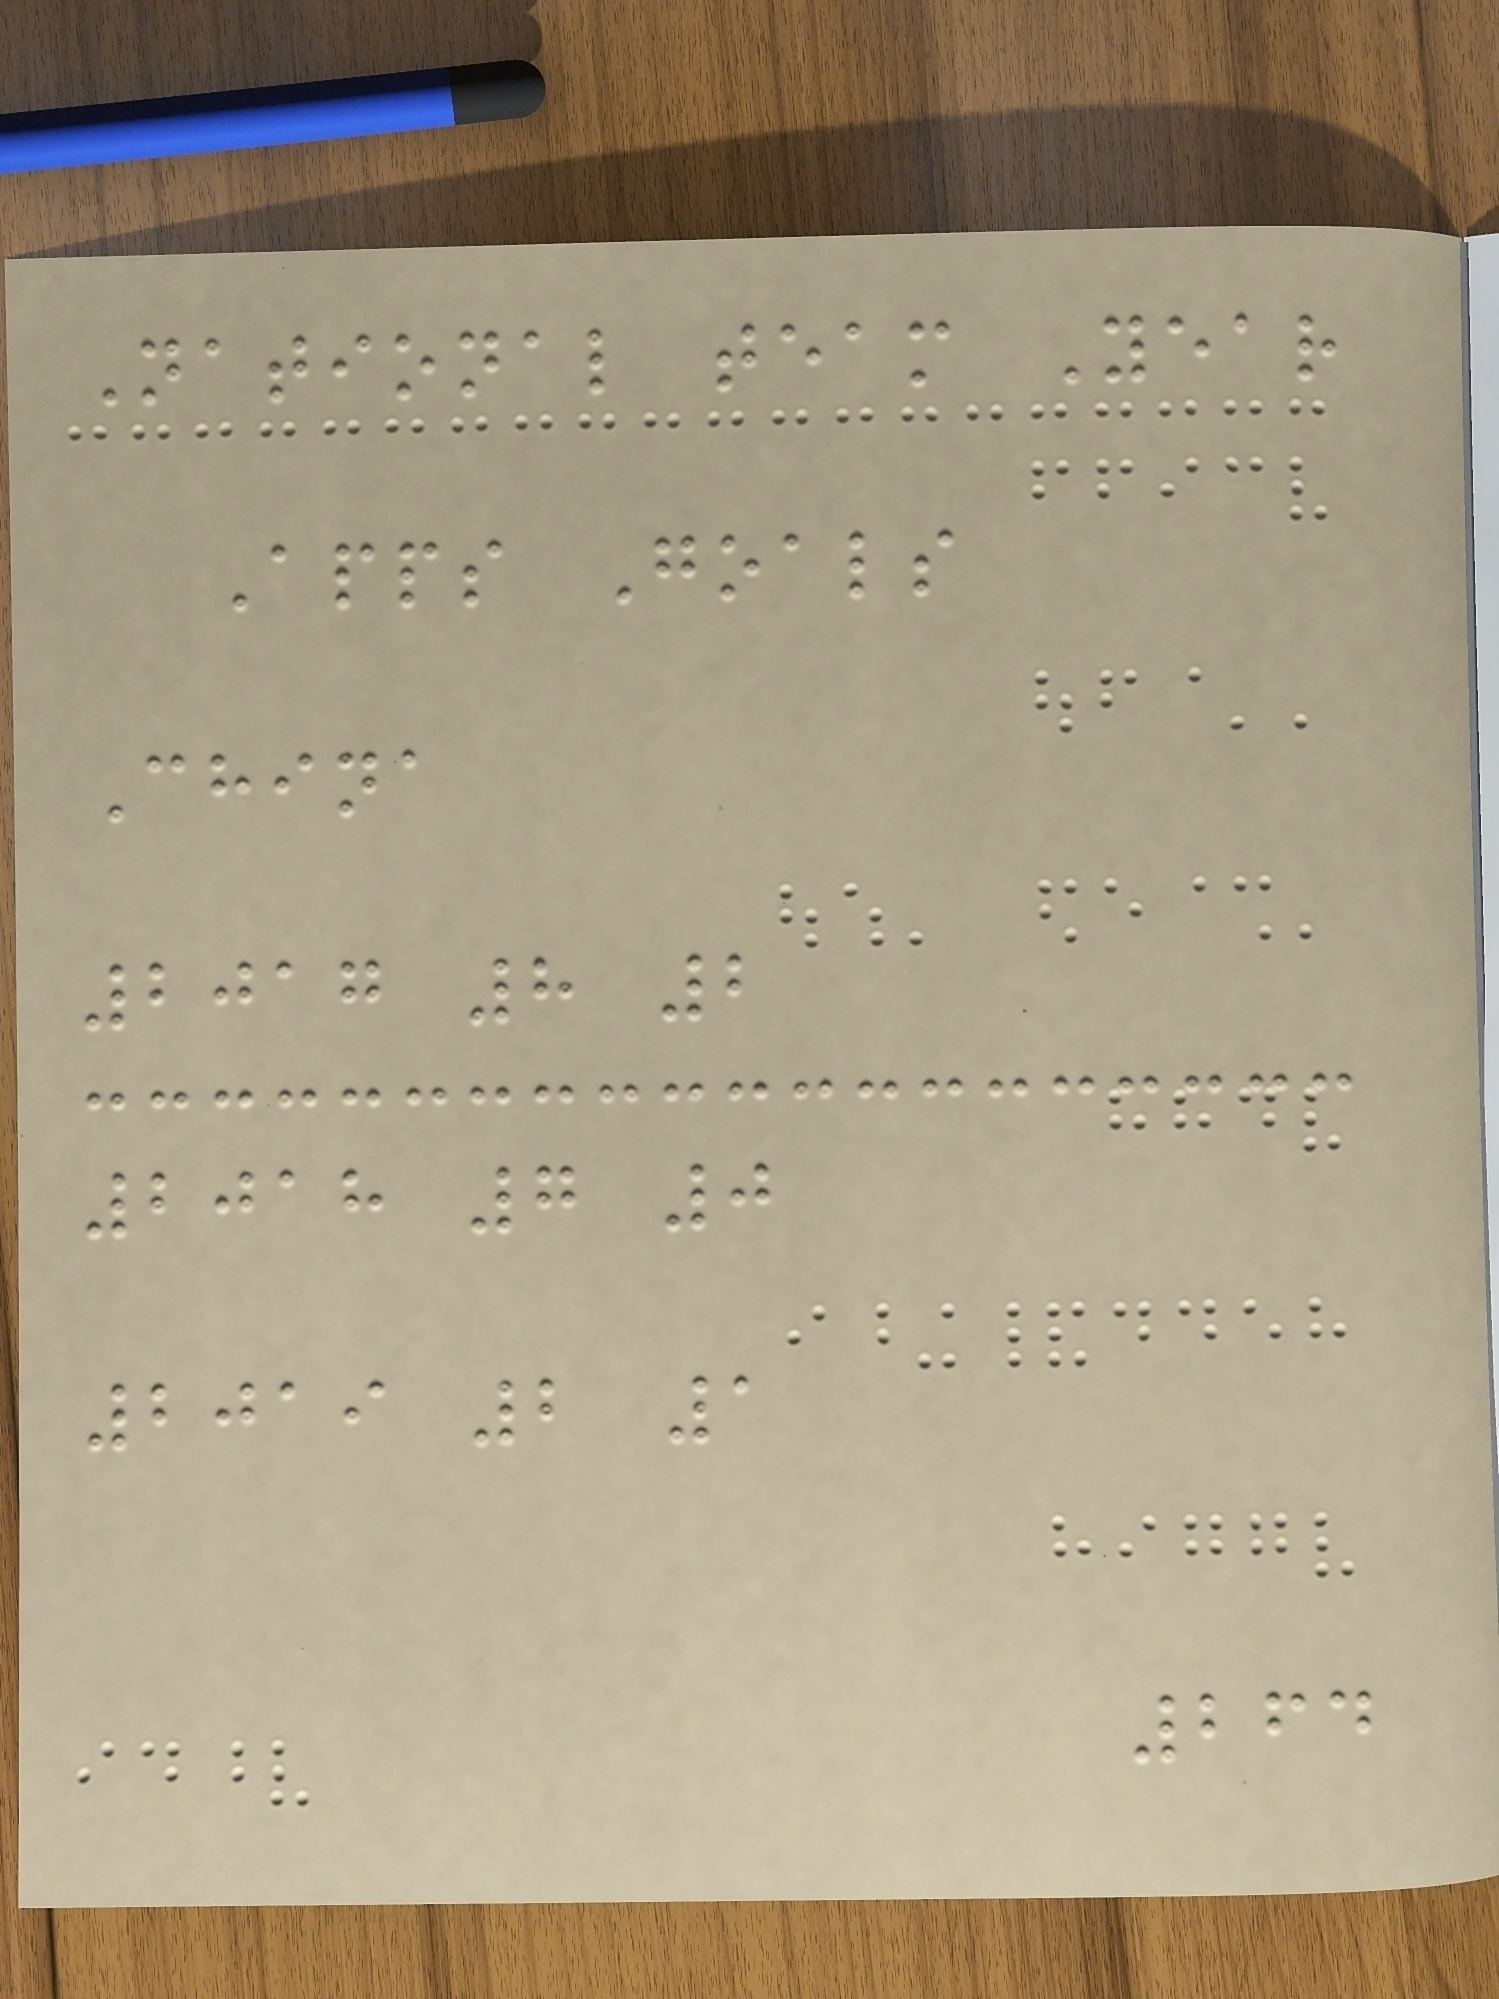National team Year
Apps Goals
China
2017 8 2
2018 7 0
2019 2 1
264
